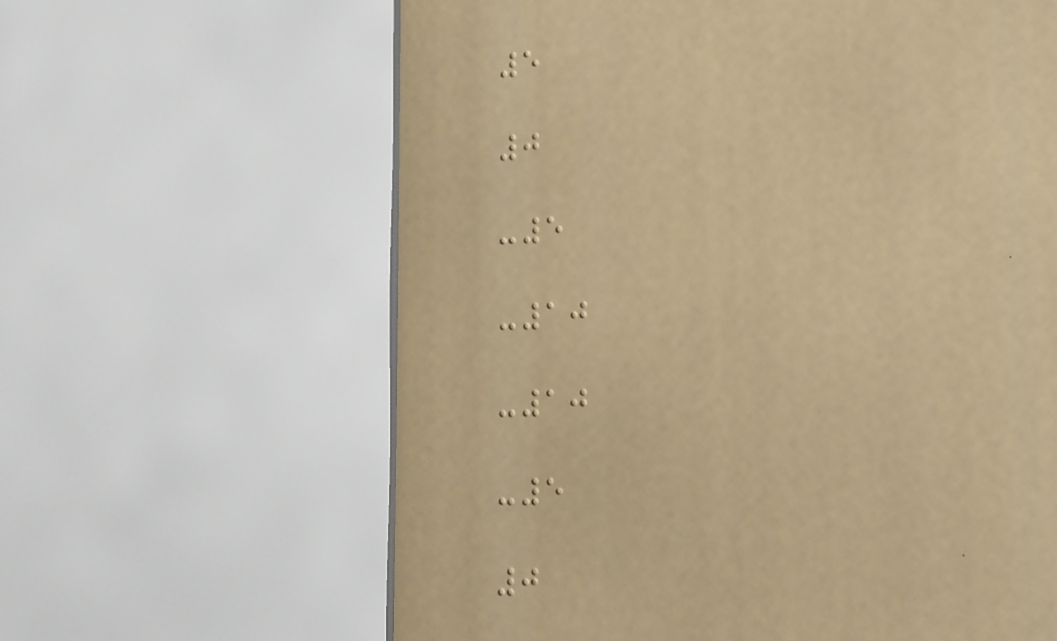5
0
-5
-10
-10
-5
0
